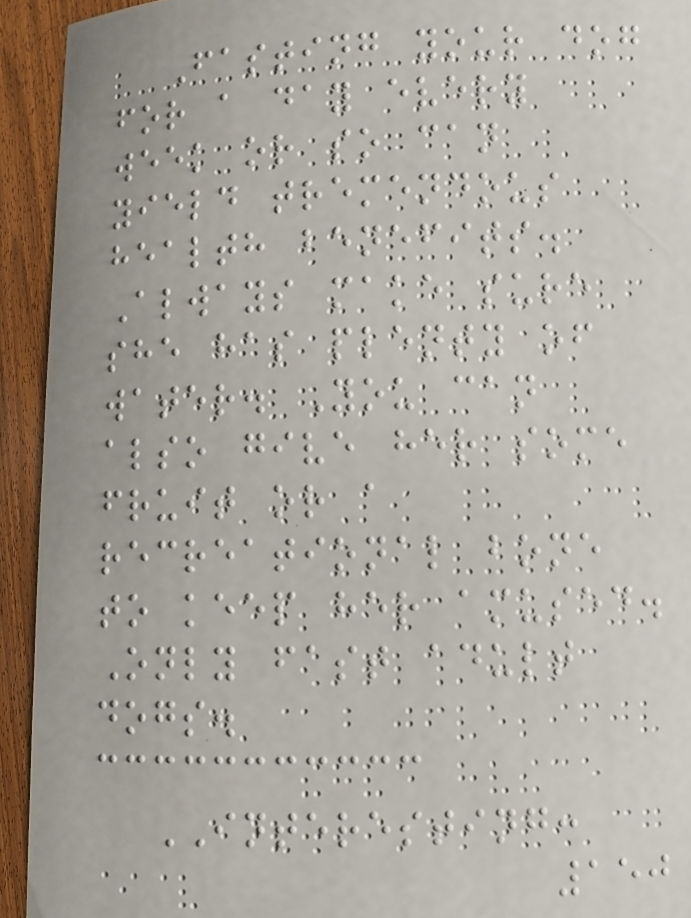Fasting your dog
for a day every
week or so can
yield tremendous
health benefits.
Always make sure
she has plenty of
water. You can
also give her some
fruit or a
recreational bone
to keep her amused.
Only fast adult
dogs.
INTERESTING:
150
